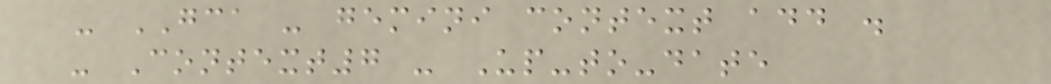- GCA - gemini context add .
- Context7 - Up-to-date
